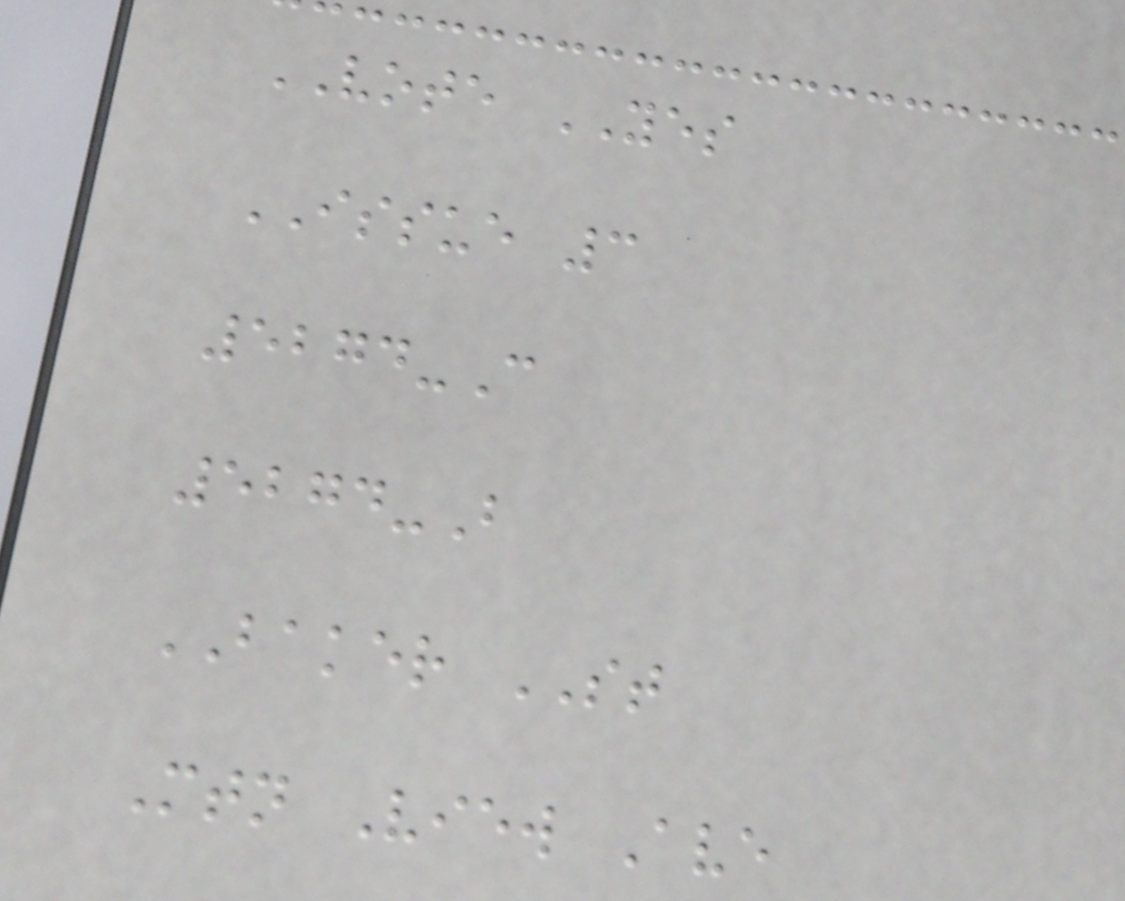VOTE YES
ISSUE 3
5274-C
5274-B
BAKER ST
Mtn View Ave
